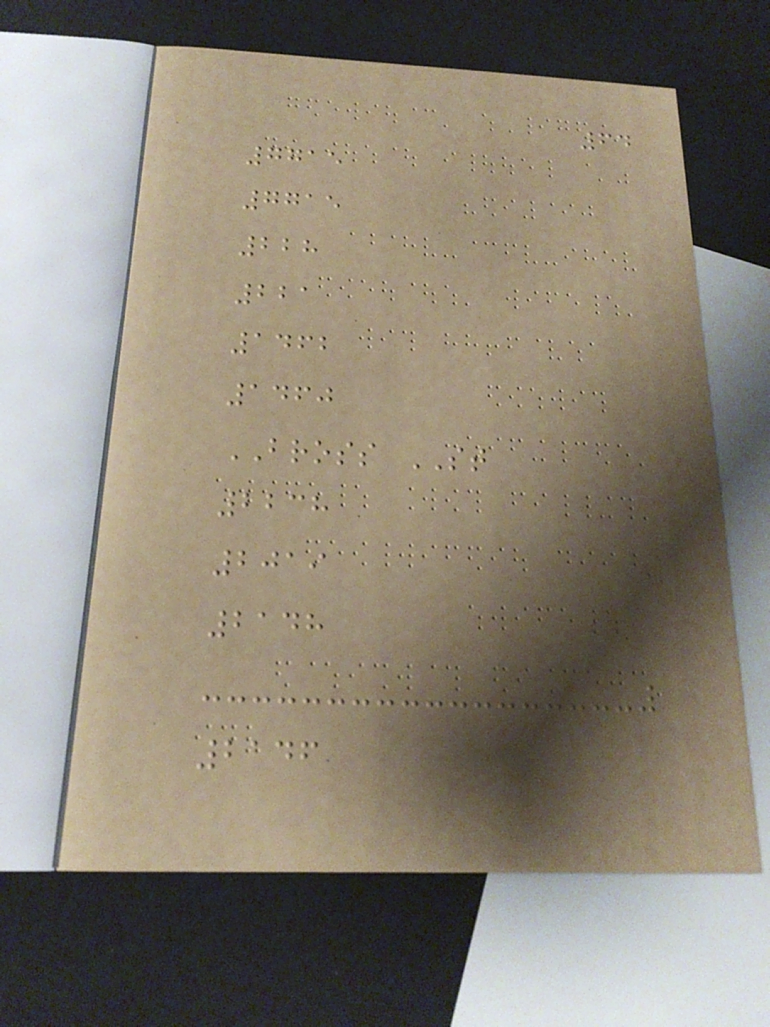64
7715
7715
228
221
1462
1460
BROSS ST
2238
2019
2148
2146
